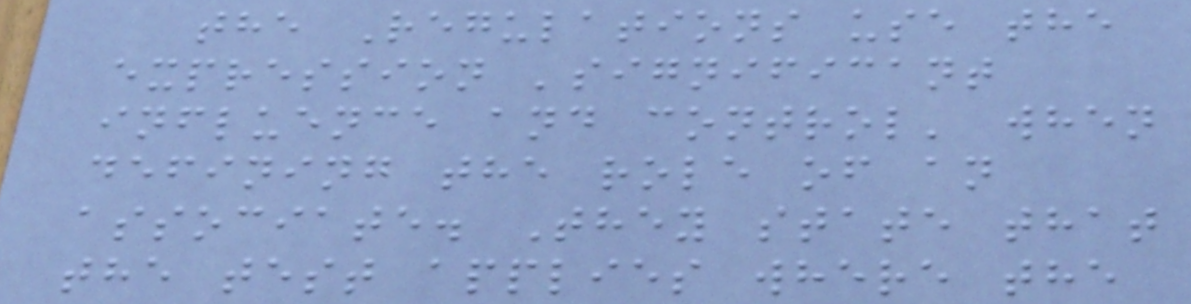the Regulations use the
expression 'significant
influence and control' when
defining the role of an
associate. They state that
the test applies where the
